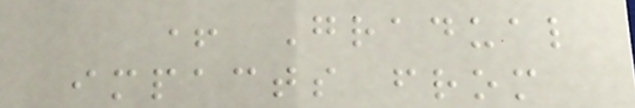+ Gradual
impacts from
